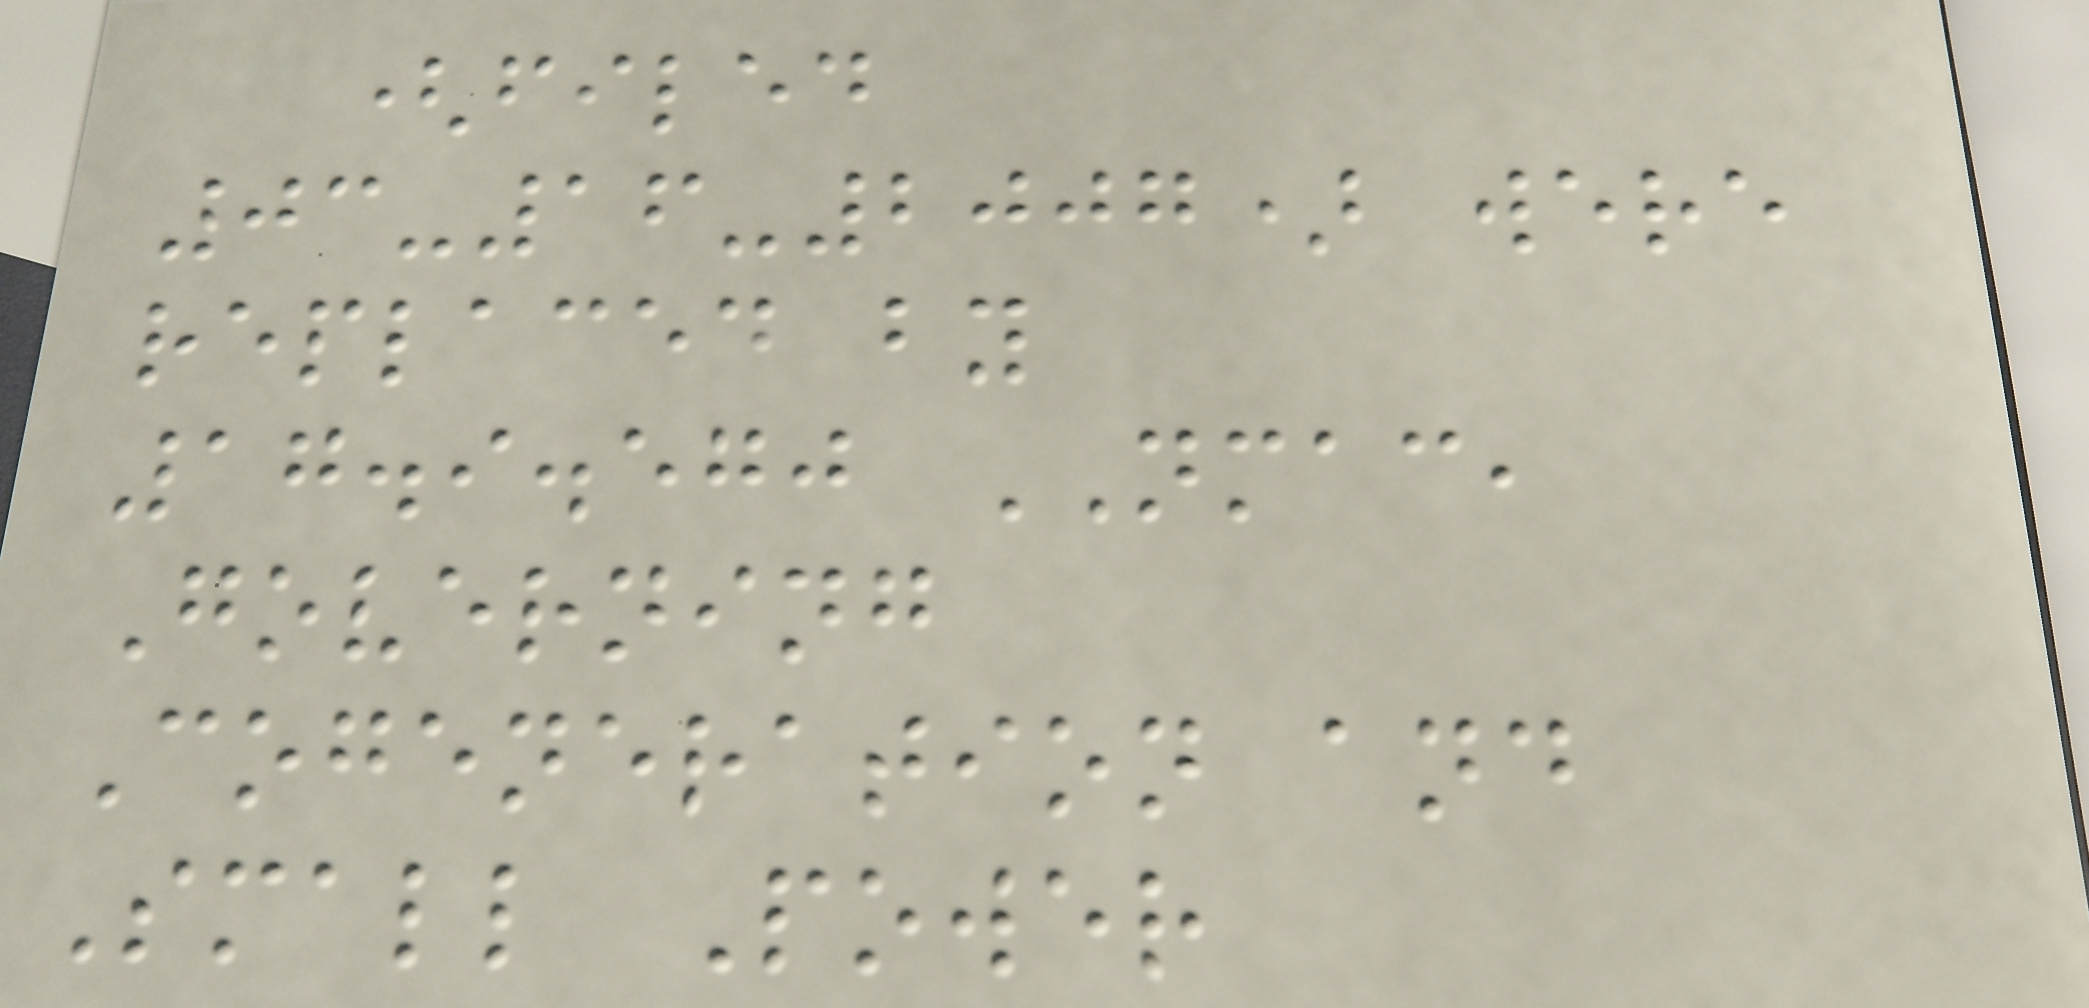(filed
03-16-2007) were
replaced by
17.9.570 NMAC,
Governing
Cogeneration and
Small Power
